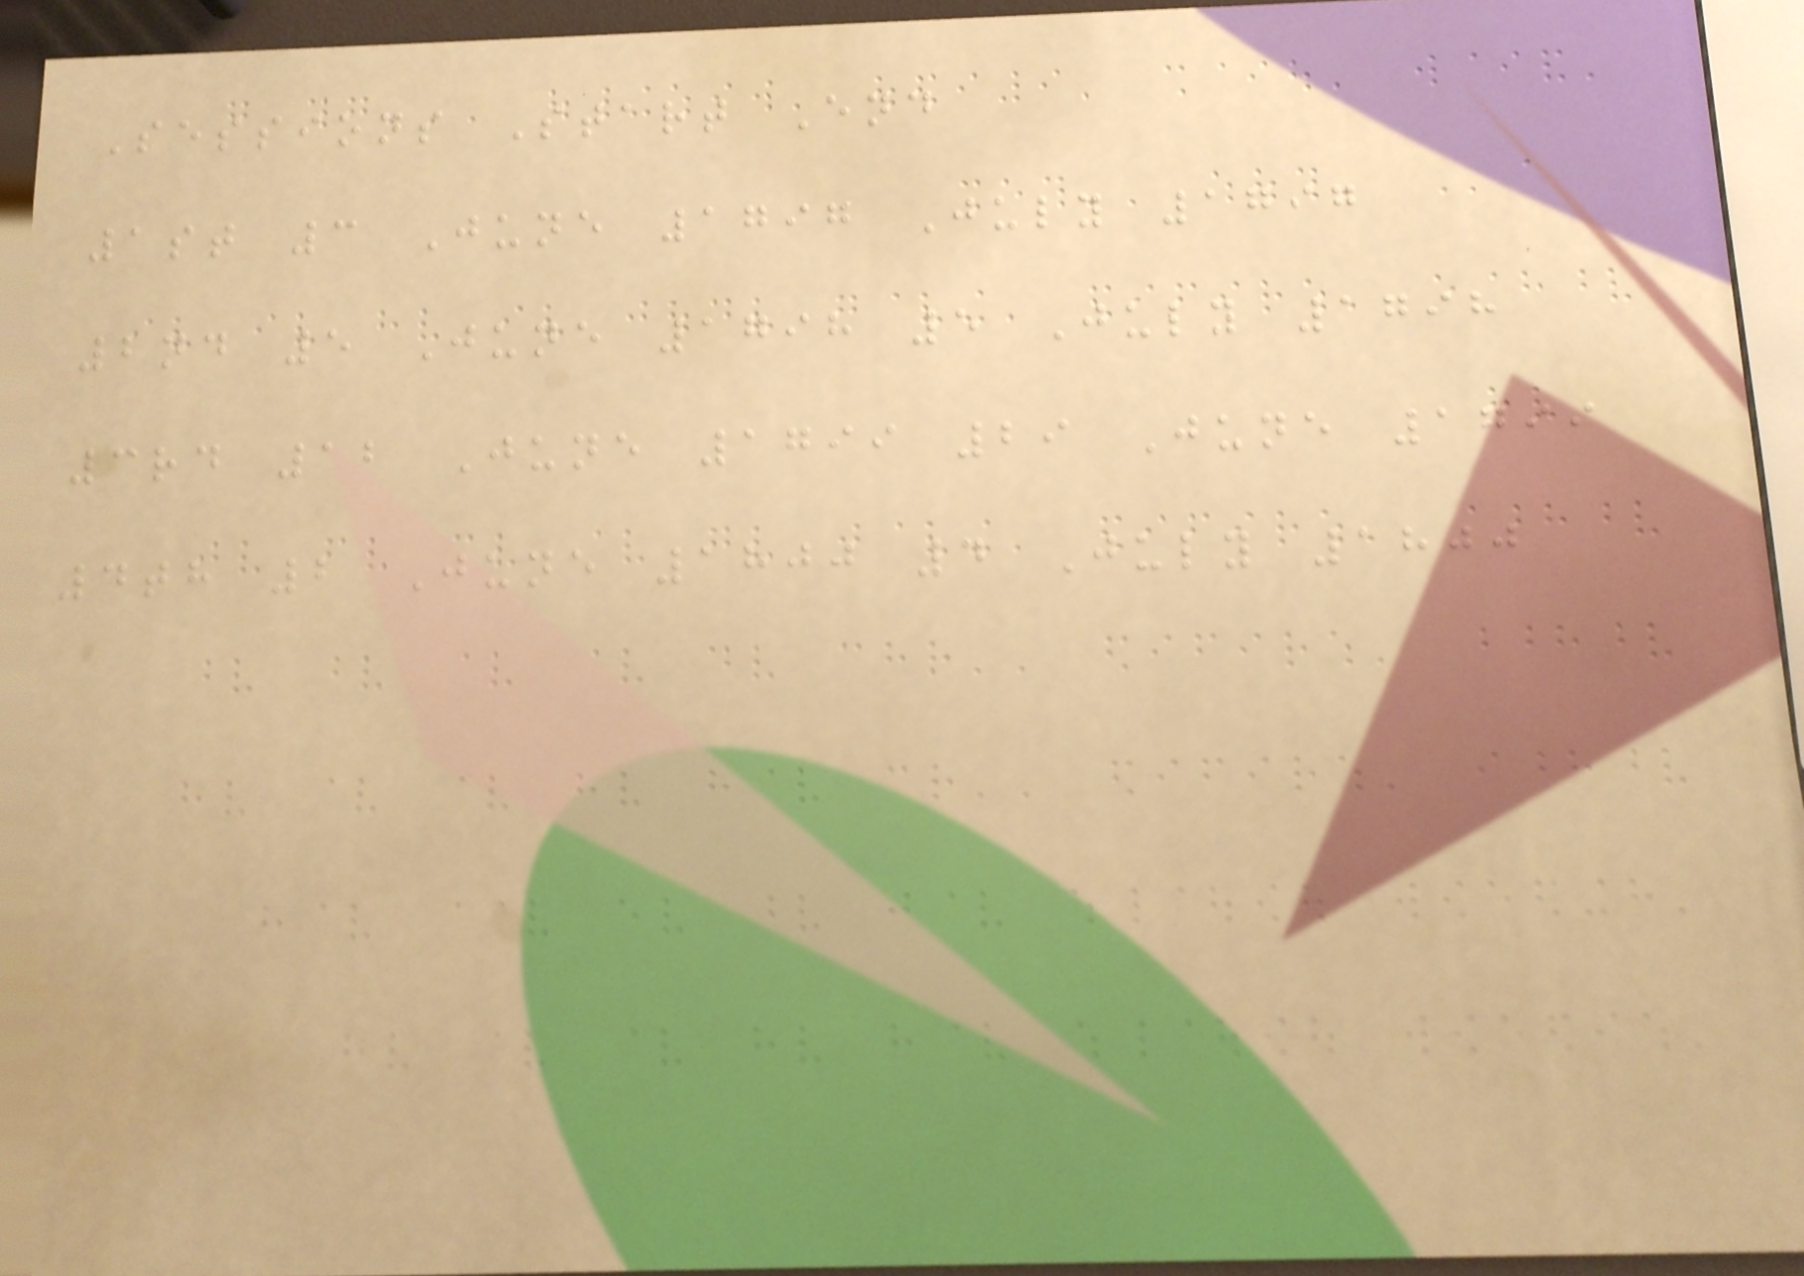Sessions Start End
1st 3 June 1797 July 1797
2nd 5 June 1798 5 July 1798
3rd 12 June 1799 29 June 1799
4th 2 June 1800 4 July 1800
